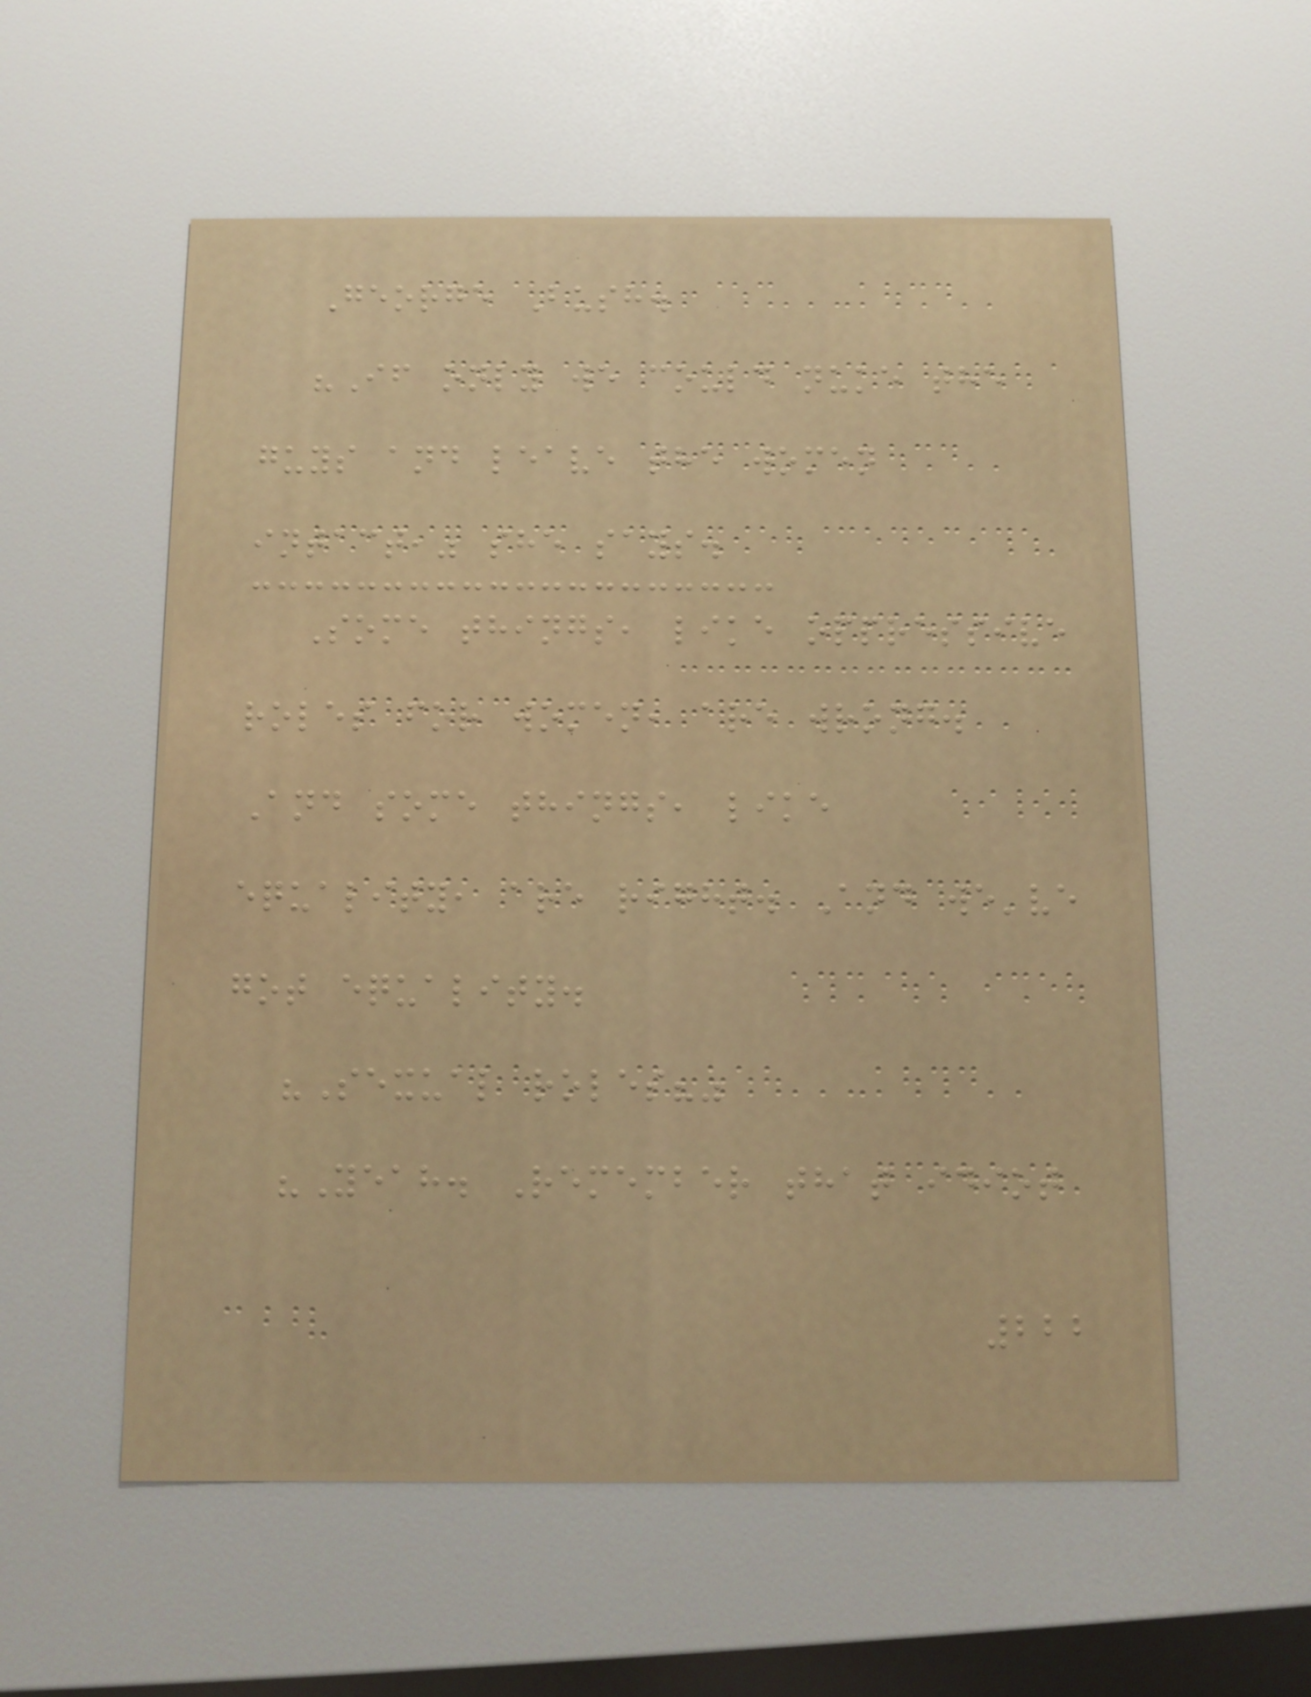George Bush.
"If only we could nuke the
guys and leave the women
intact," she says.
Some things, like oppressive
roles for women, are wrong.
And some things, like
equality, are right. And we've
got equality.
"Sexual roles?"
"Yeah. Remember that idiot
222
